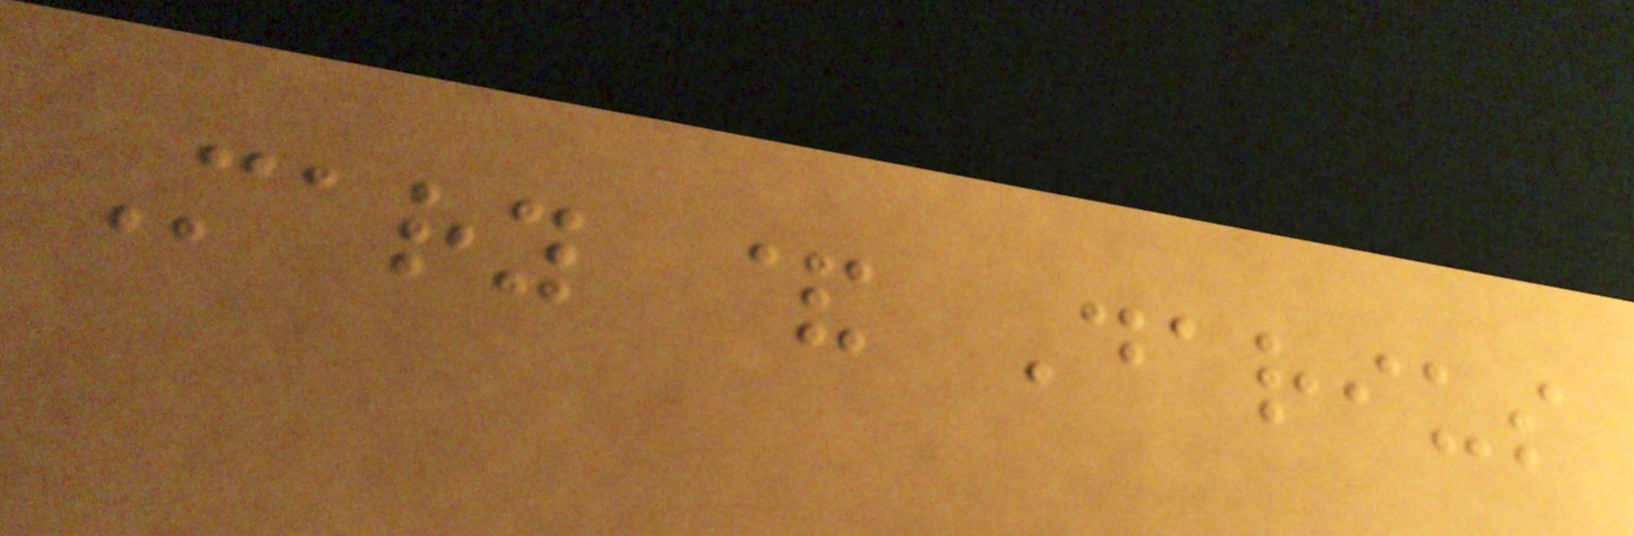Mary & Darius
